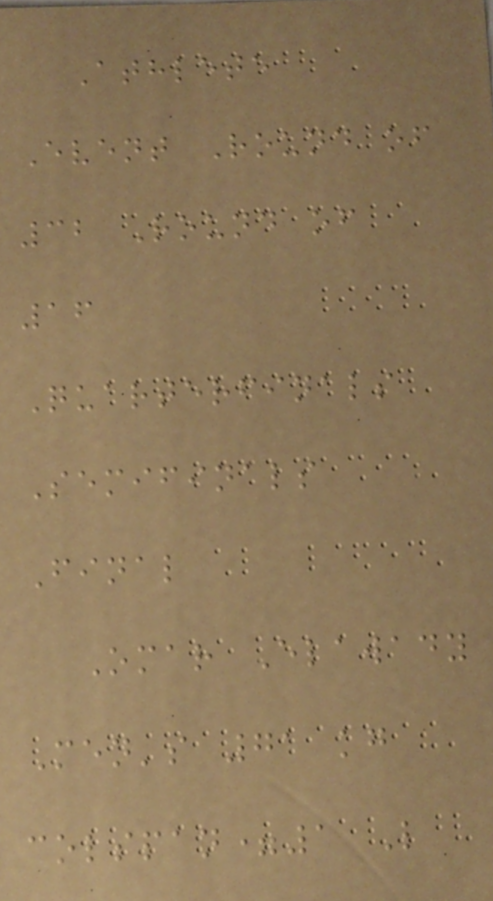Athlete
Event Round of
32 Round of
16
Quarterfinals
Semifinals
Final
Omar Elawady
Men's 71 kg
colspan=1 L
